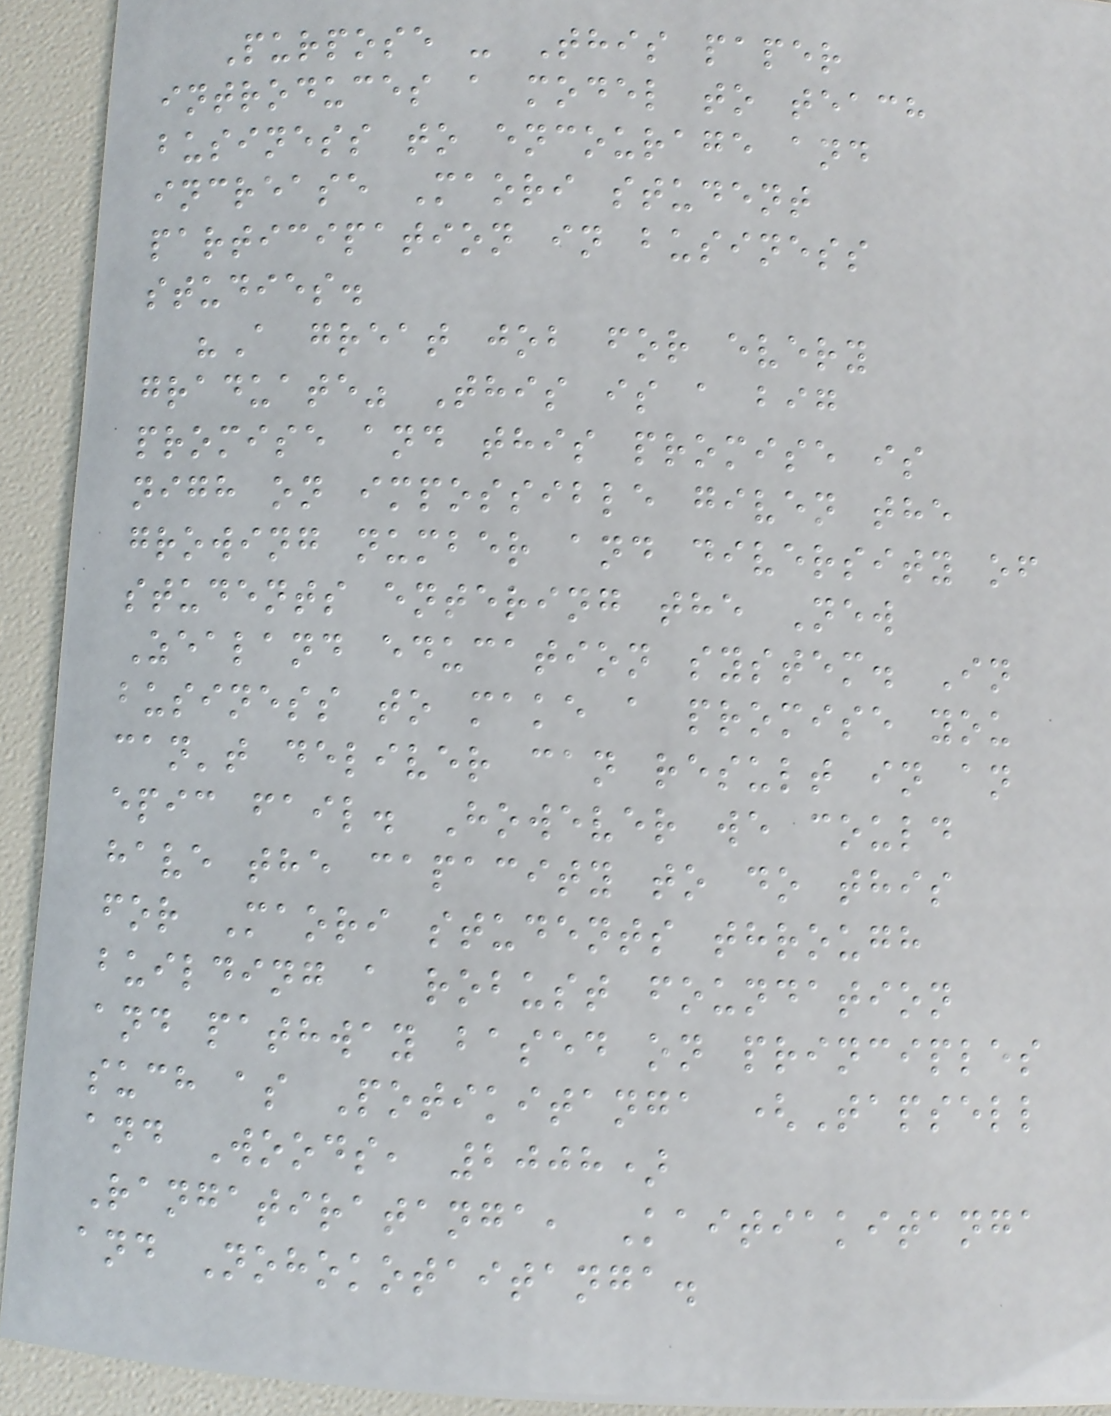Purpose - This paper
introduces a model to teach
business to encourage and
increase Maori student
participation in business
studies.
"A great job for every
graduate" This is a big
promise and this promise is
nigh on impossible given the
growing number and diversity of
students entering the New
Zealand education system. In
business to make a promise you
can't deliver can result in an
epic fail. However we could
have the capacity to do this
for Maori students through
building a robust foundation
and pathway based on principles
such as Potikitanga (Tapsell
and Woods, 2008)
Rangatiratanga, Kaitiakitanga
and Nohokotaitanga.
